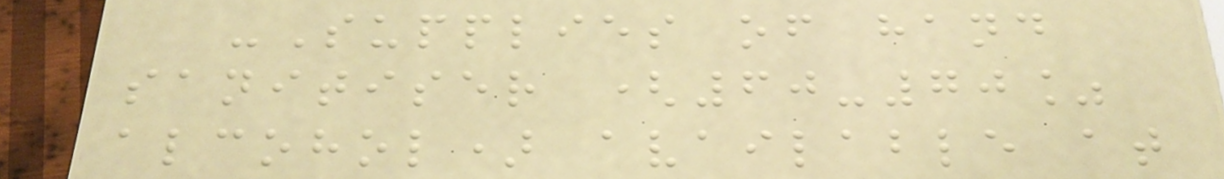-Supplies of hand
sanitiser (60-70%
alcohol) available at
